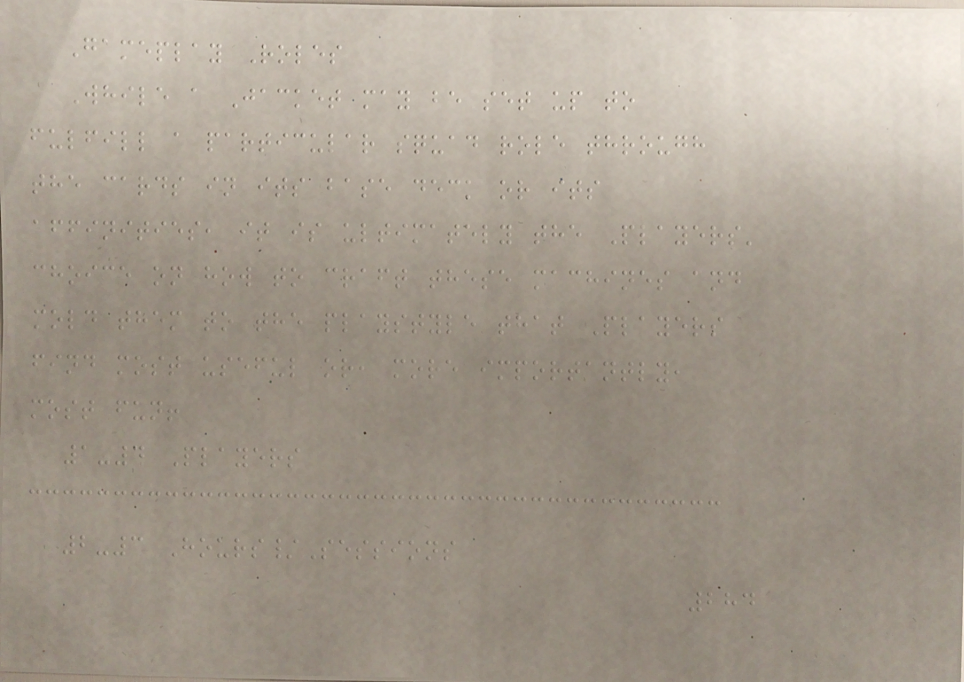Gameplay Roles
While a Jacket may be set up to
fulfill a particular squad role through
the cards in its base deck or its
affinities, it is ultimately the Players'
choice on how to craft these machines and
mold them to the playstyle that Players
find most useful or, more importantly,
most fun!
1-4 Players
2-3 Hours/Sessions
284
